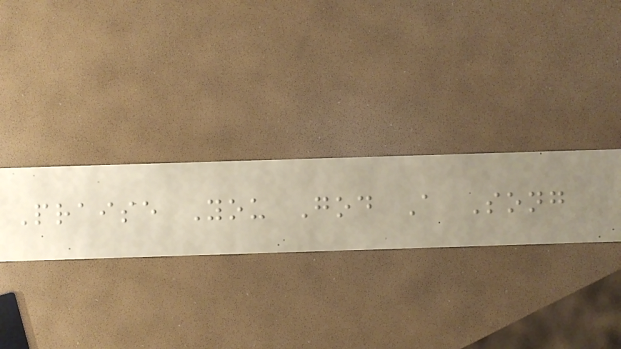Praise You God A Song
